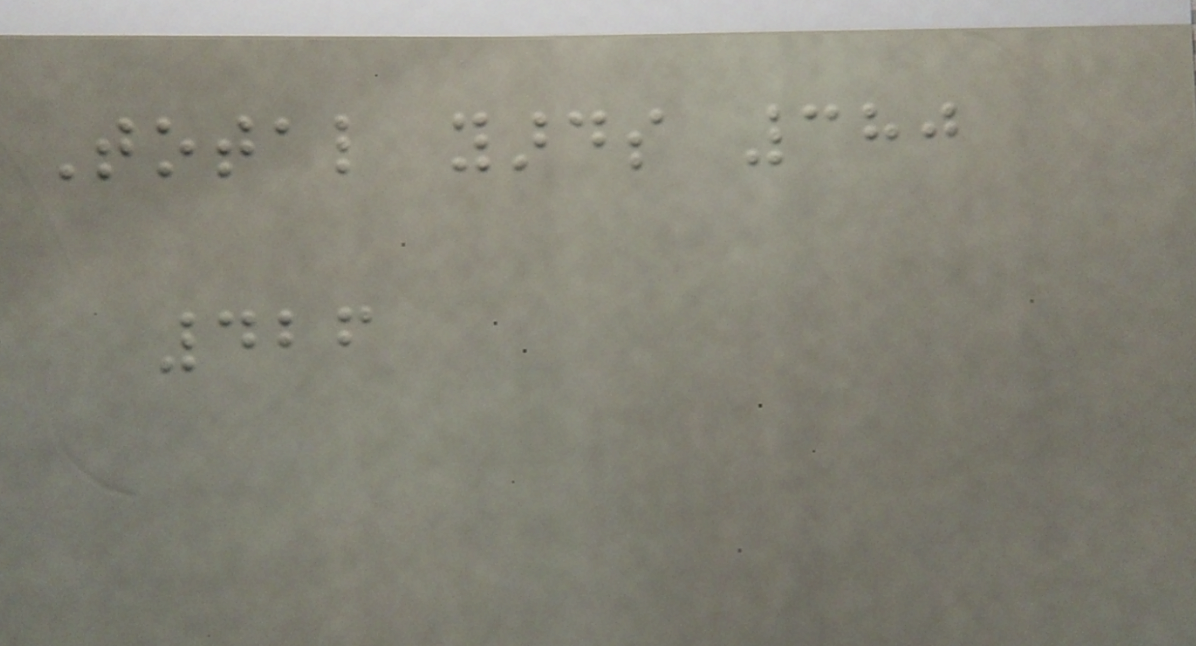Total yards 380
426
